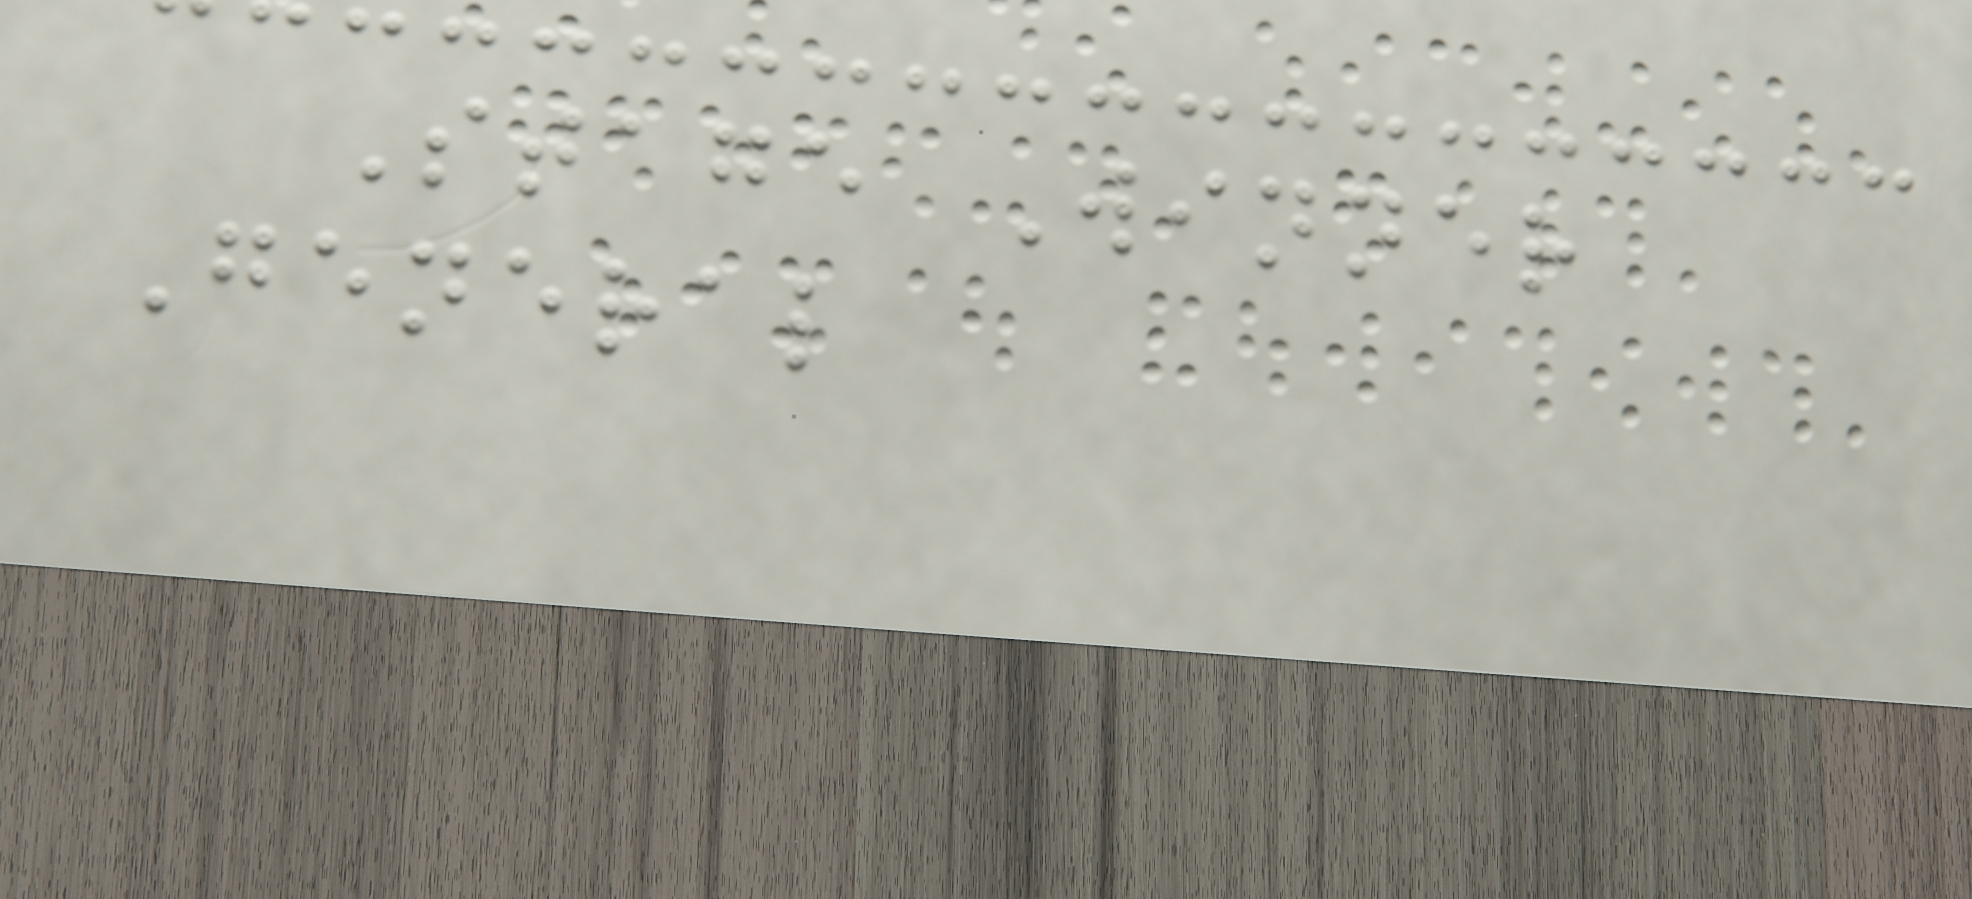Stage Winner
General
